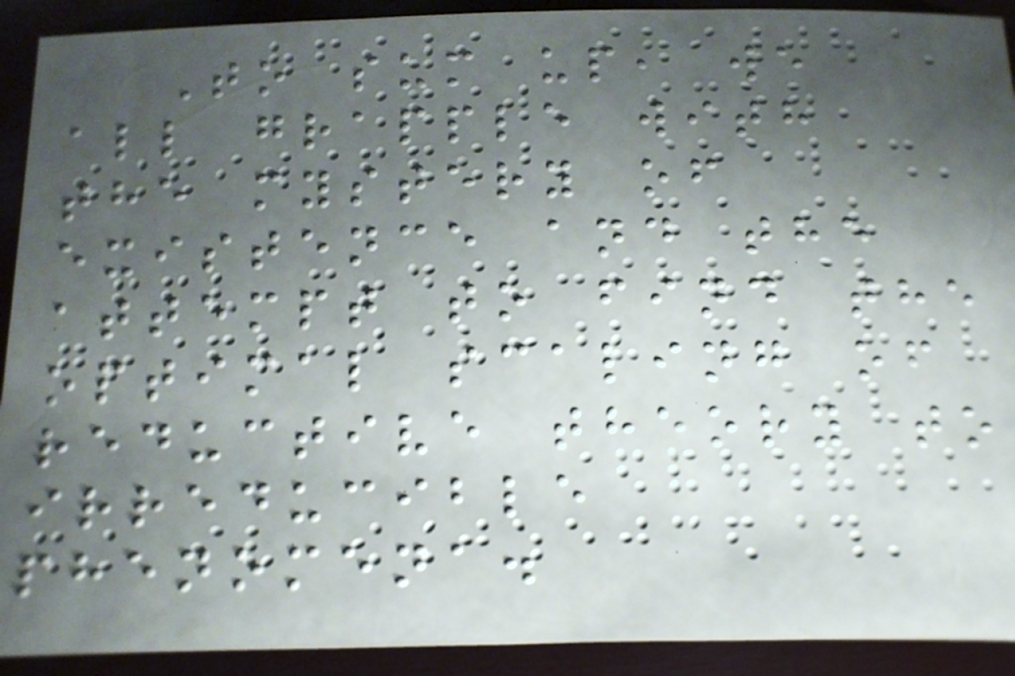To sum up, we
all grapple with
the mystery of
existence and the
attempt to find the
optimal scaling of
reductive theory to
irreducible
phenomena.
